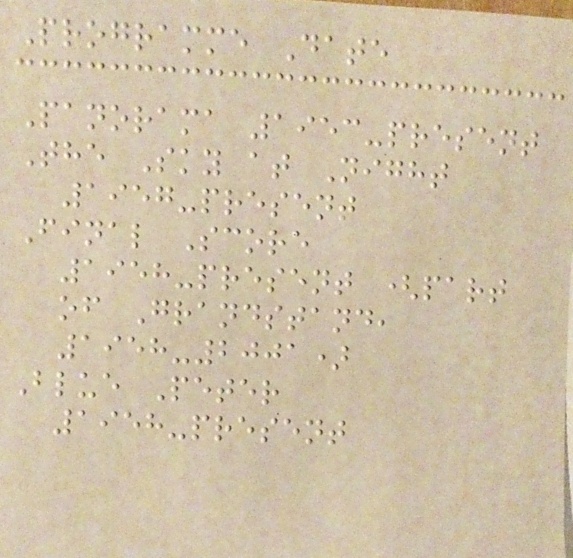Programme Date
Panorama 1953-present
The Sky at Night
1957-present
Final Score
1958-present (part
of Grandstand,
1958-2001)
Blue Peter
1958-present
